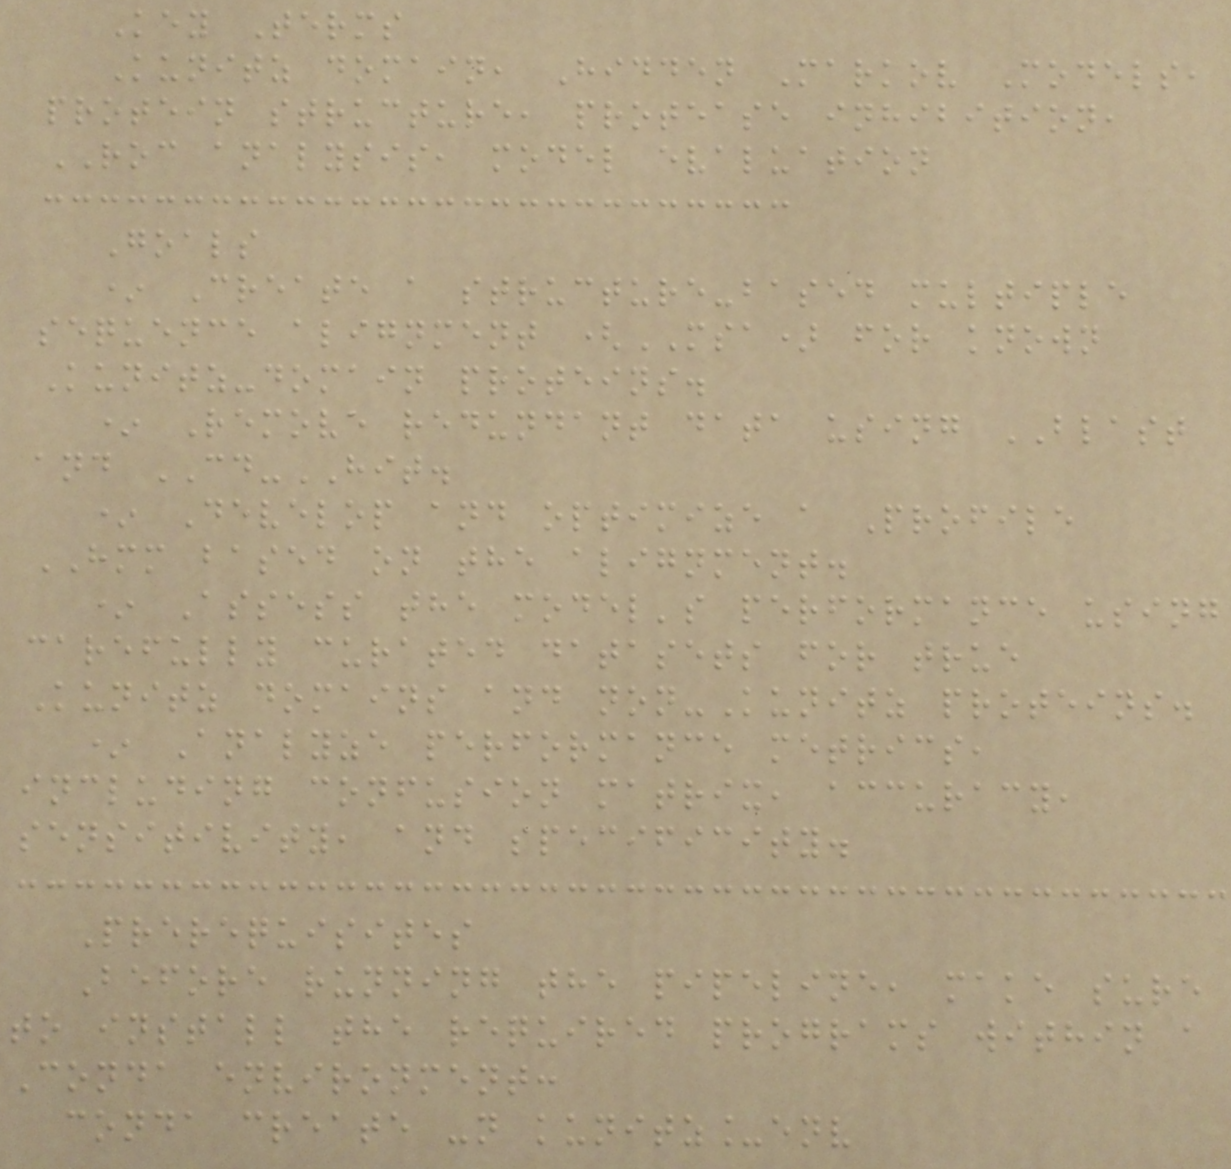Key Terms
Kunitz domain, Hidden Markov Models,
protein structure, protease inhibition,
ROC analysis, model evaluation
Goals
* Create a structure-based multiple
sequence alignment (MSA) for known
Kunitz-domain proteins.
* Remove redundant data using BLAST
and CD-HIT.
* Develop and optimize a Profile
HMM based on the alignment.
* Assess the model's performance using
carefully curated datasets for true
Kunitz domains and non-Kunitz proteins.
* Analyze performance metrics,
including confusion matrix, accuracy,
sensitivity, and specificity.
Prerequisites
Before running the pipeline, make sure
to install the required programs within a
Conda environment:
conda create -n kunitz_env
